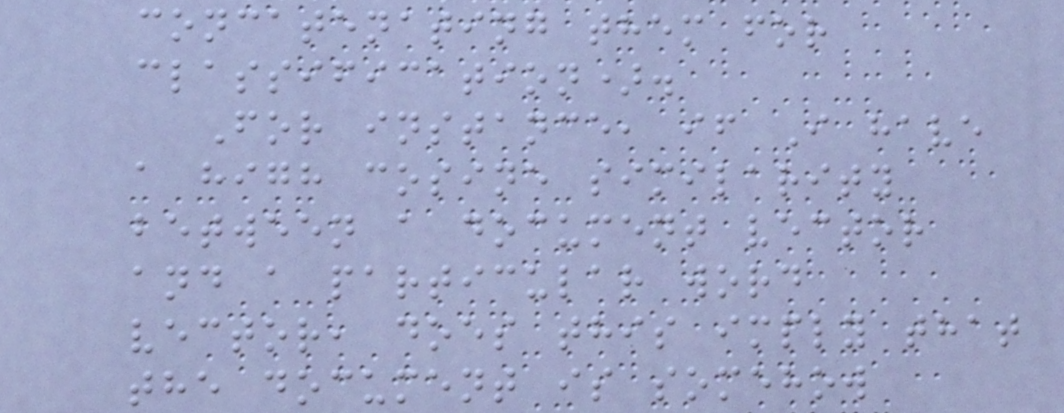concatenating them for
classification).
For instance, if I have
a high cosine similarity
between a document vector
and a particular word
vector, does this imply that
the document is somehow
